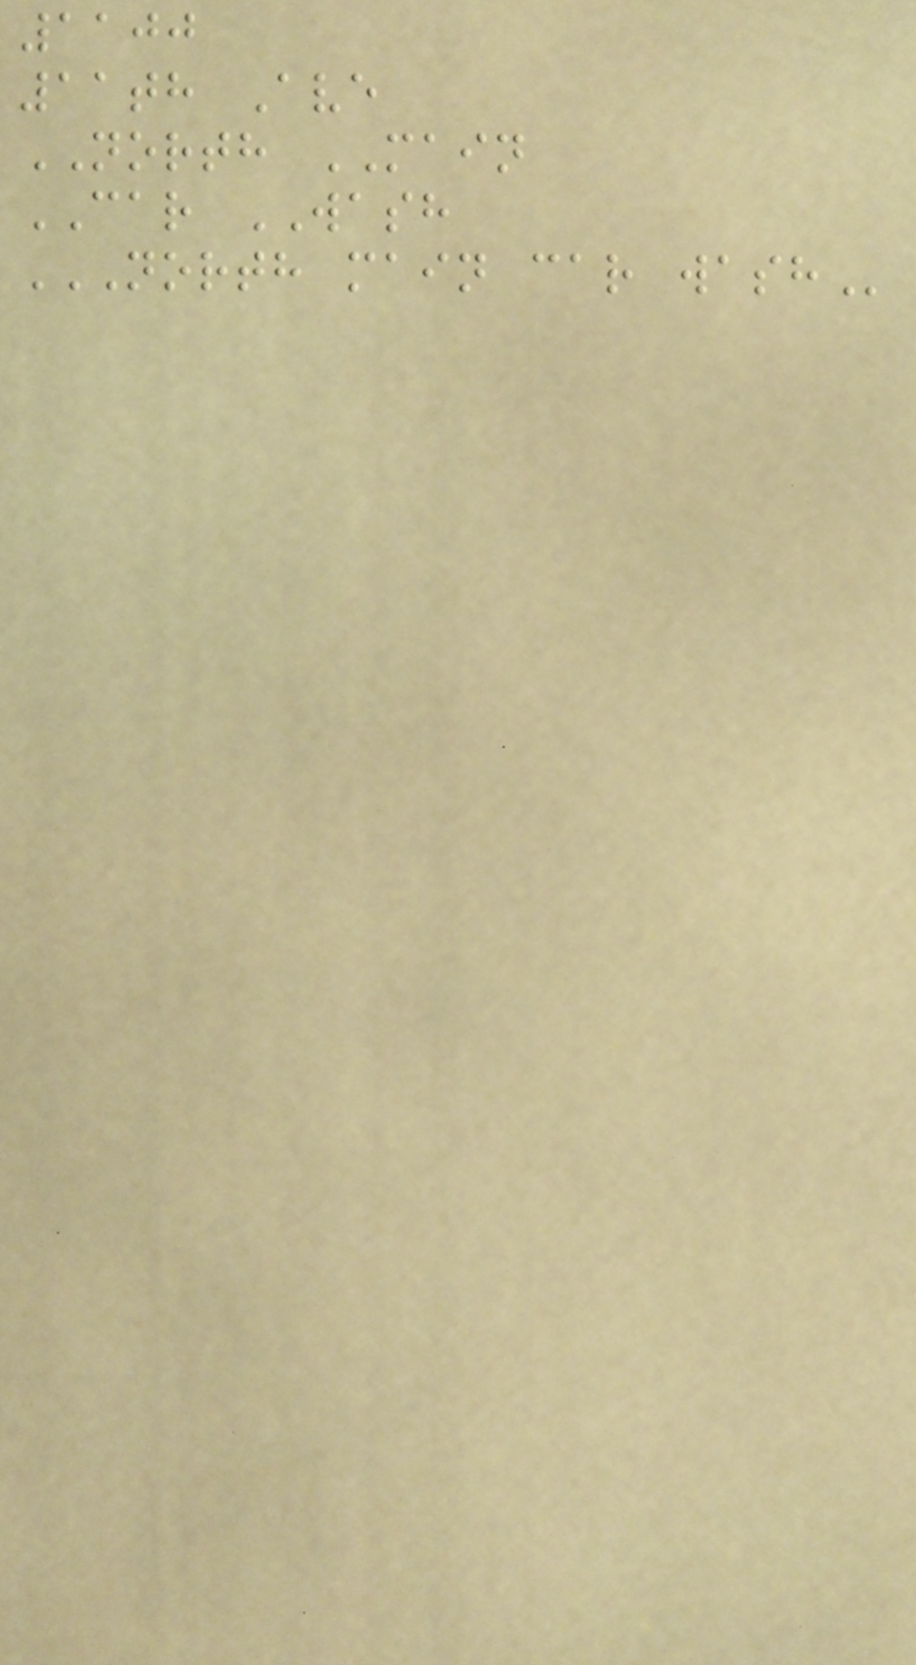1100
11th Ave
NORTH MAIN
CAR WASH
NORTH MAIN CAR WASH
